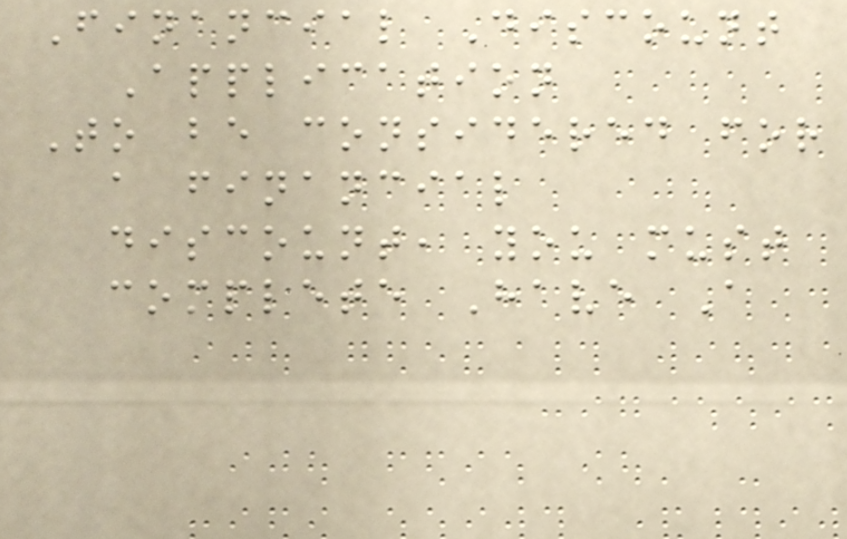Financial Discount
Application
To be considered for
a financial
discount, you must
complete Have A
